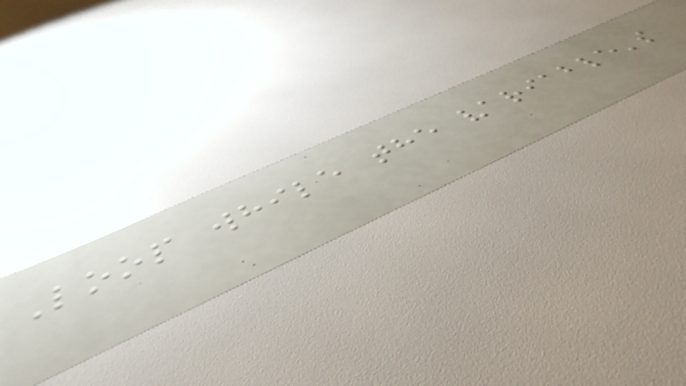Loop while the variable's
